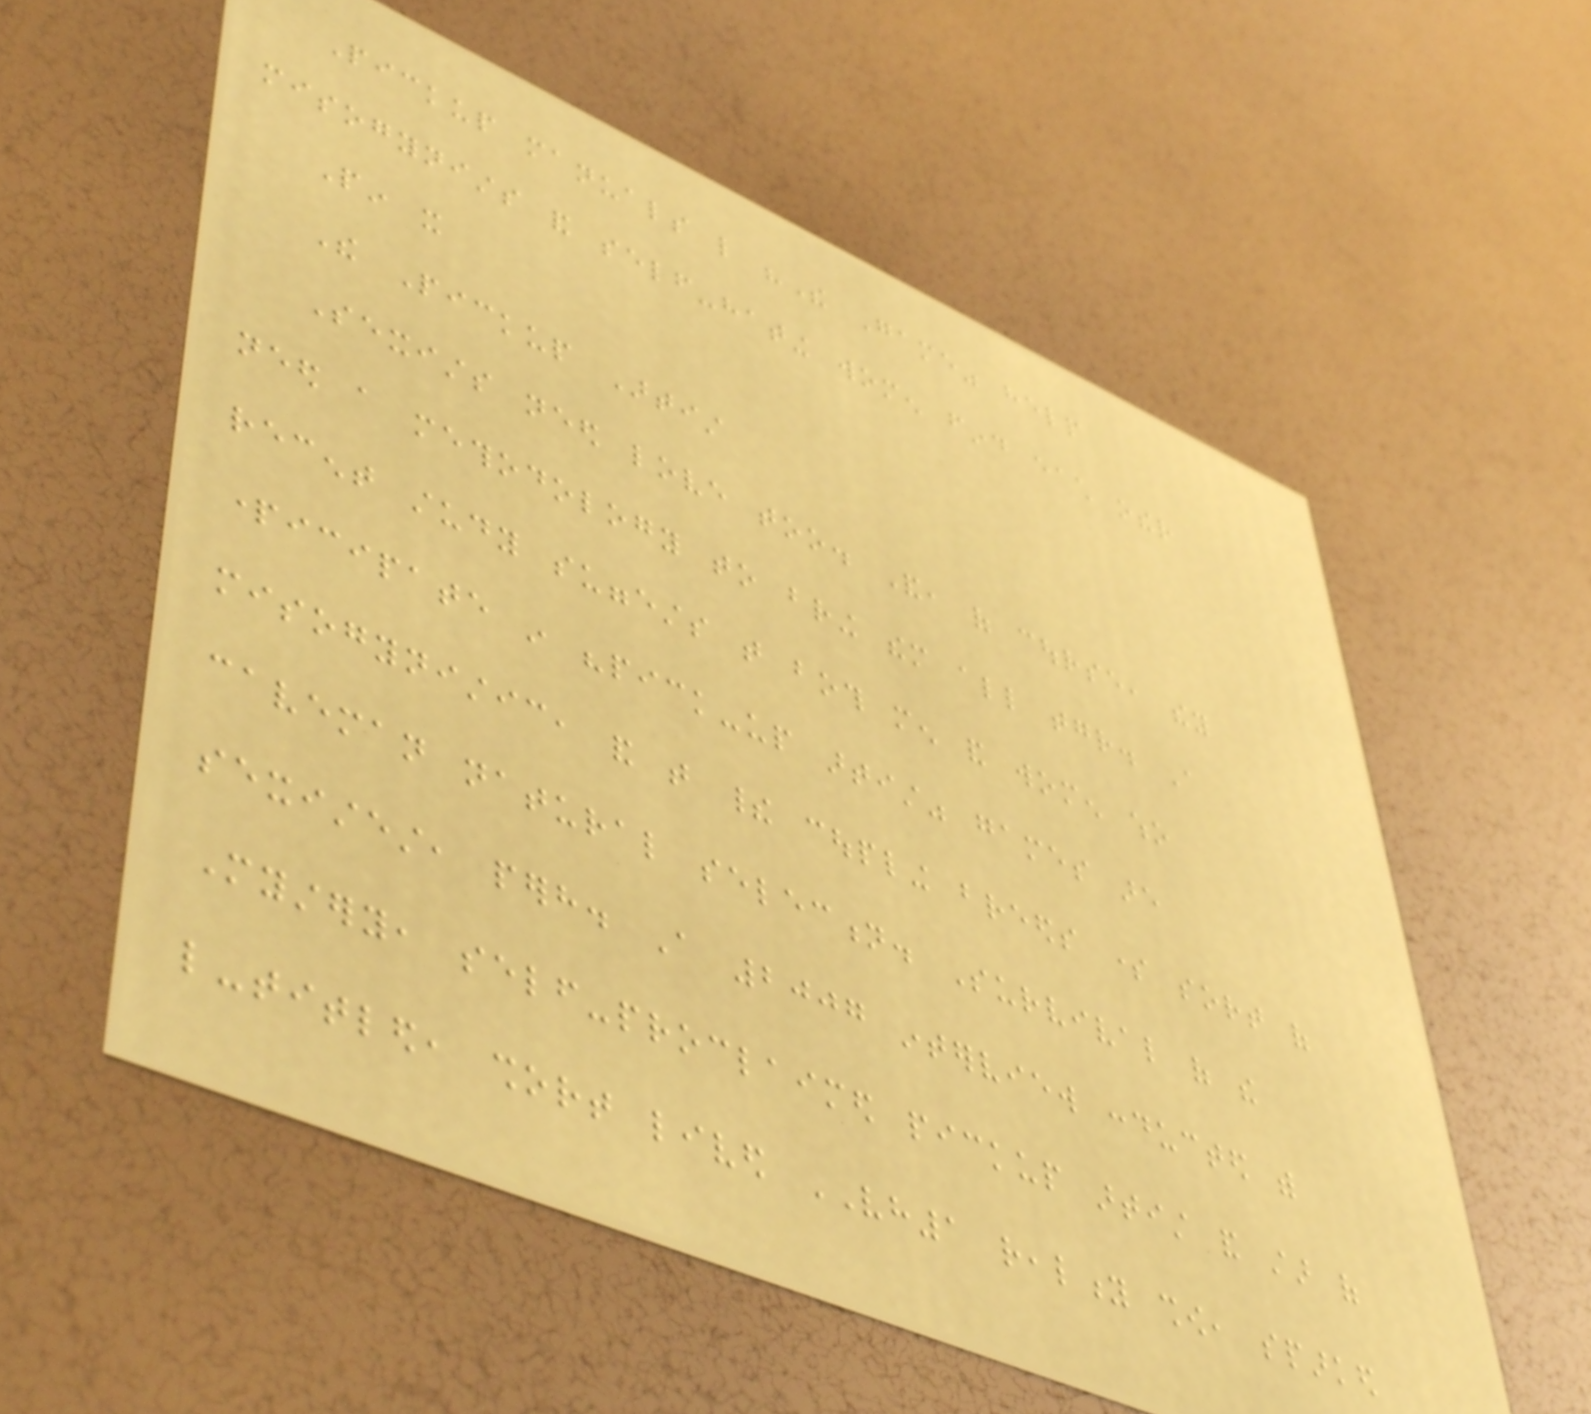Pickup manuals like "The Game" help
misogynists and self-hating women find each other
Pin it
The Pickup Artist
Sexists need love too. And, of course, they
need a methodology to bring them all together. A
recent study suggests that both men and women who
participate in "pick-up artist" games are
misogynistic, and that their coupling breeds some sort of
caveman natural selection. Survival of the
sexistest, perhaps. A 2007 interview conducted with
Mystery, self-proclaimed pickup artist and star of
like-titled, short lived VH1 reality show, sparked
